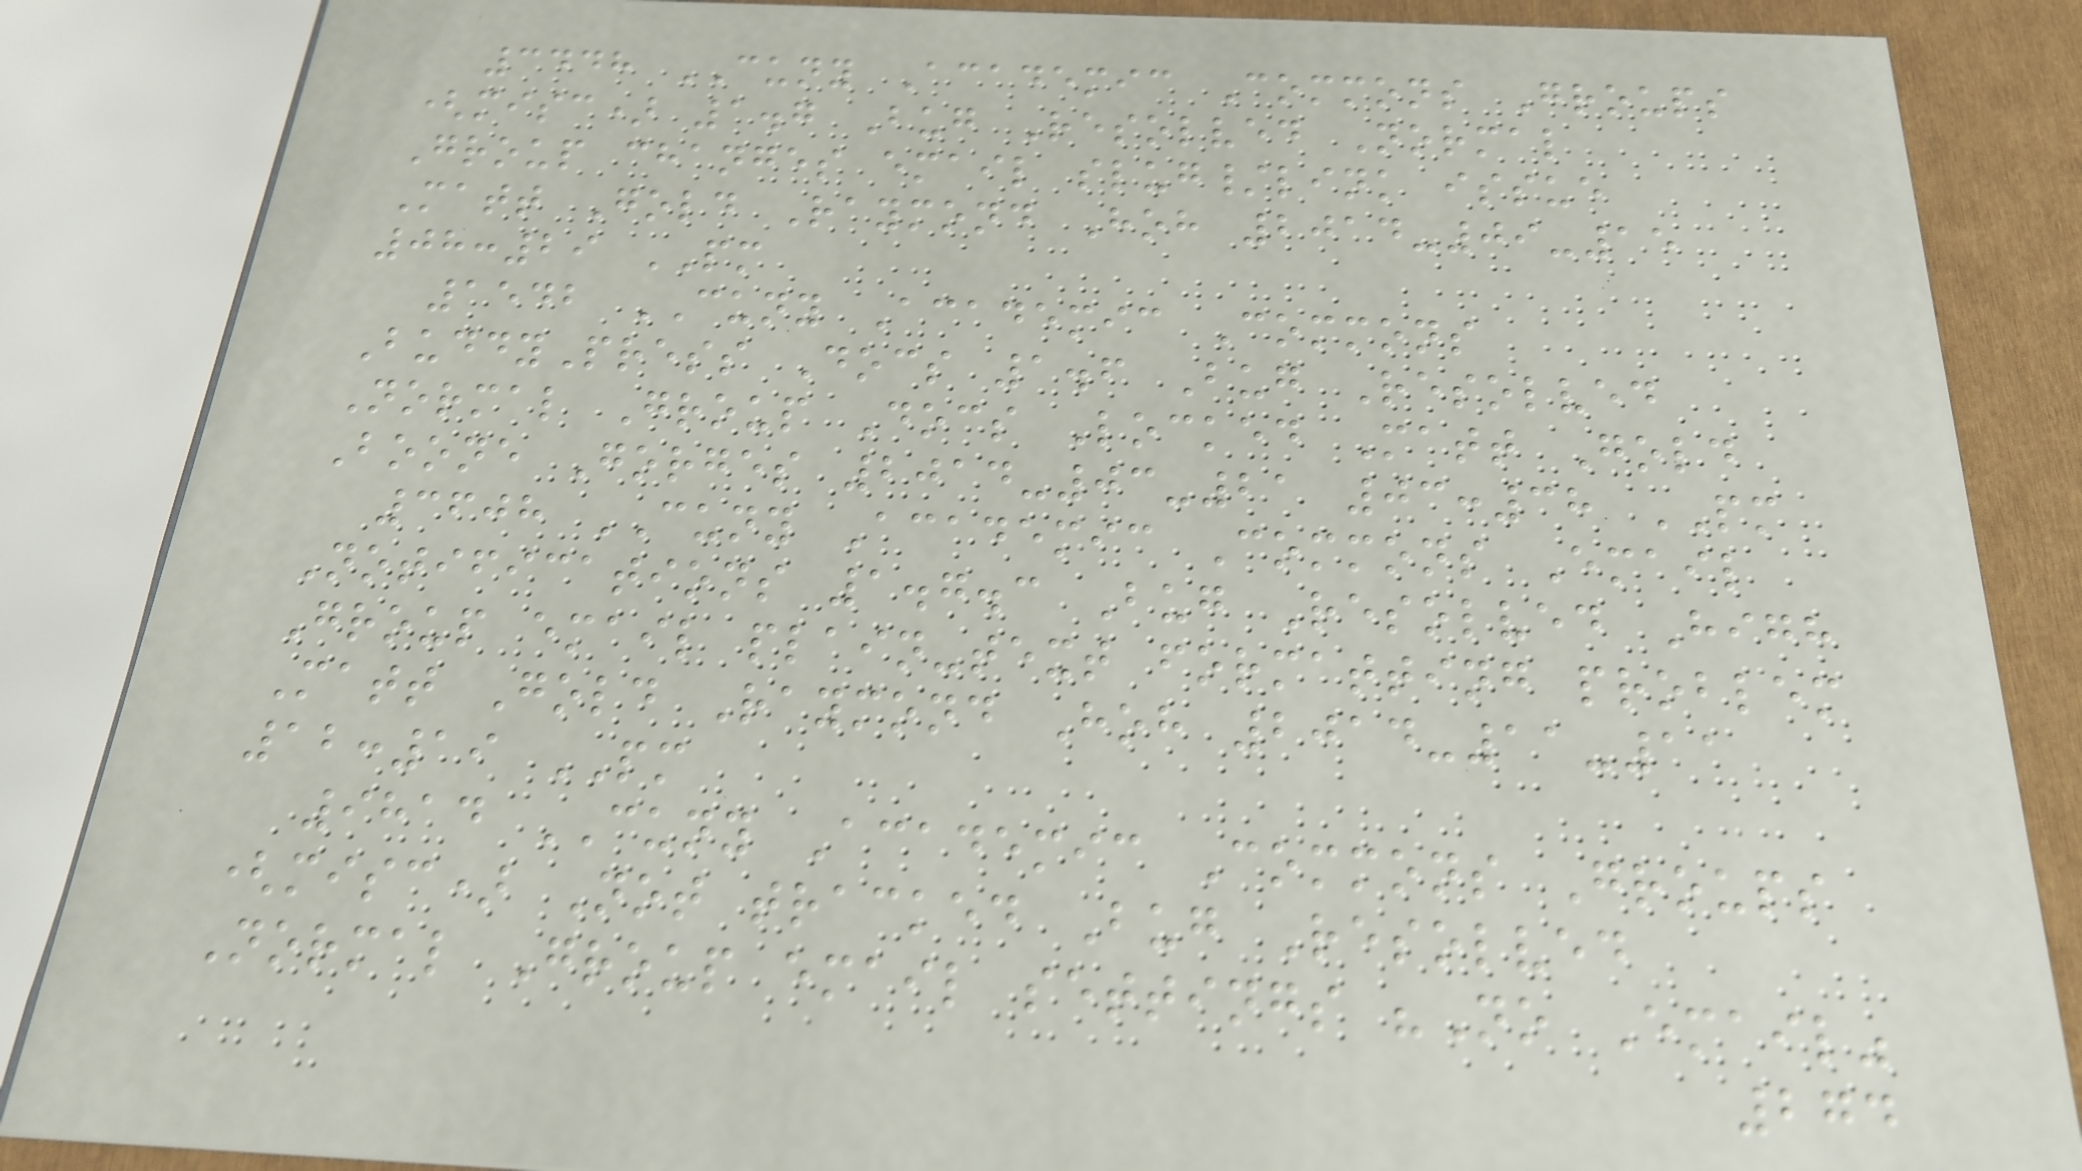3448 CUNY Academic Commons Groups
(misc) 1.7 Bug Resolved Normal
Group changes email slug/link issue
Matt Gold Raymond Hoh 2014-09-15
08:29 PM
1542 CUNY Academic Commons
BuddyPress Docs 1.6 Bug Resolved
Normal Group Docs Locked Matt Gold
Boone Gorges 2014-03-21 03:38 PM
3608 CUNY Academic Commons Email
Notifications 1.7.3 Bug Resolved High
Group email plain-text formatting problem
Matt Gold Raymond Hoh 2014-11-11
12:19 PM
9814 CUNY Academic Commons Groups
(misc) Not tracked Bug Resolved
Normal Group email settings "No Email"
274
